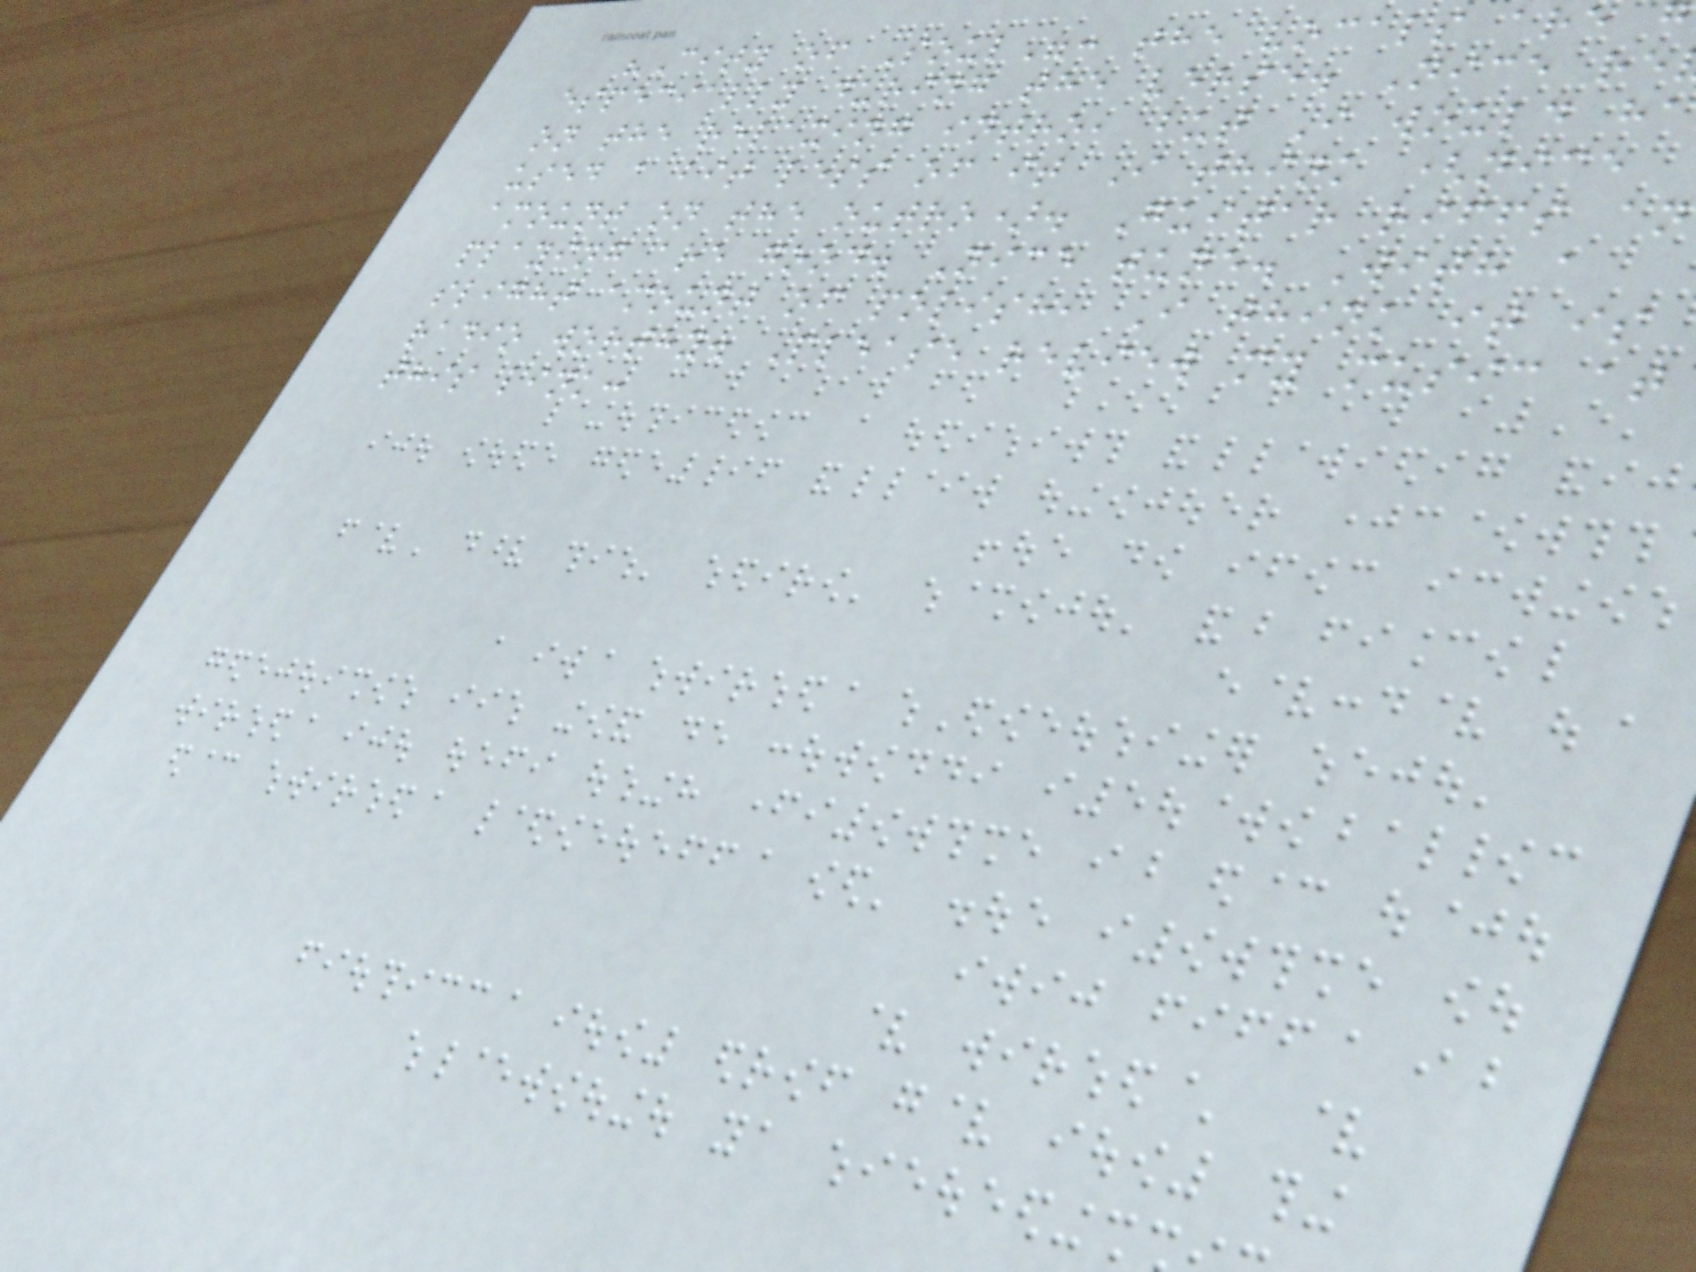"City of Soul": the vocals are
especially during the verse. Nice re
on the relaxing intro, but I would ha
used a bit less of it I think (nice
amount on the outro). Guitar riffs an
playing are good. Nice tune. With a
slight amount of polish, I think it is
radio worthy. Please review my music at
this link:
